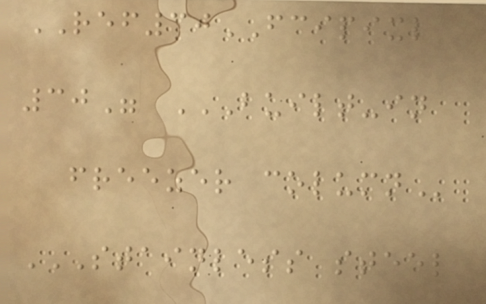REF30FCIPIXL
30" BUILT-IN
FREEZER COLUMN
STAINLESS STEEL
